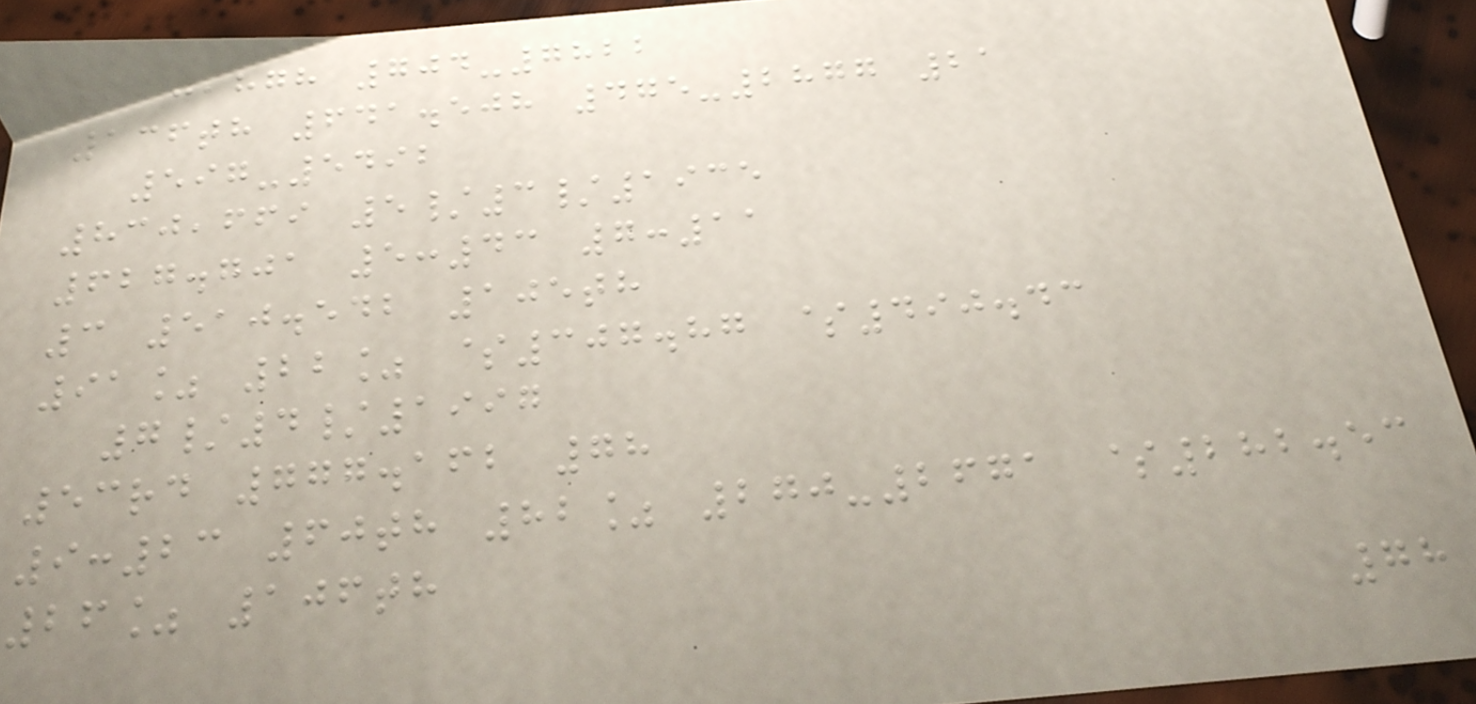930,878 704-7822
136th 641.508 475-2877 21
597-5492
830,669 5/3/1935
627.701 5:43 7:11
3 510.542 105th
91% 22% $307.87 $490.43
7/4/1997
53rd 777.162 78
9:23 60th 82% 270-2671 $282.53
26% 106th
78
